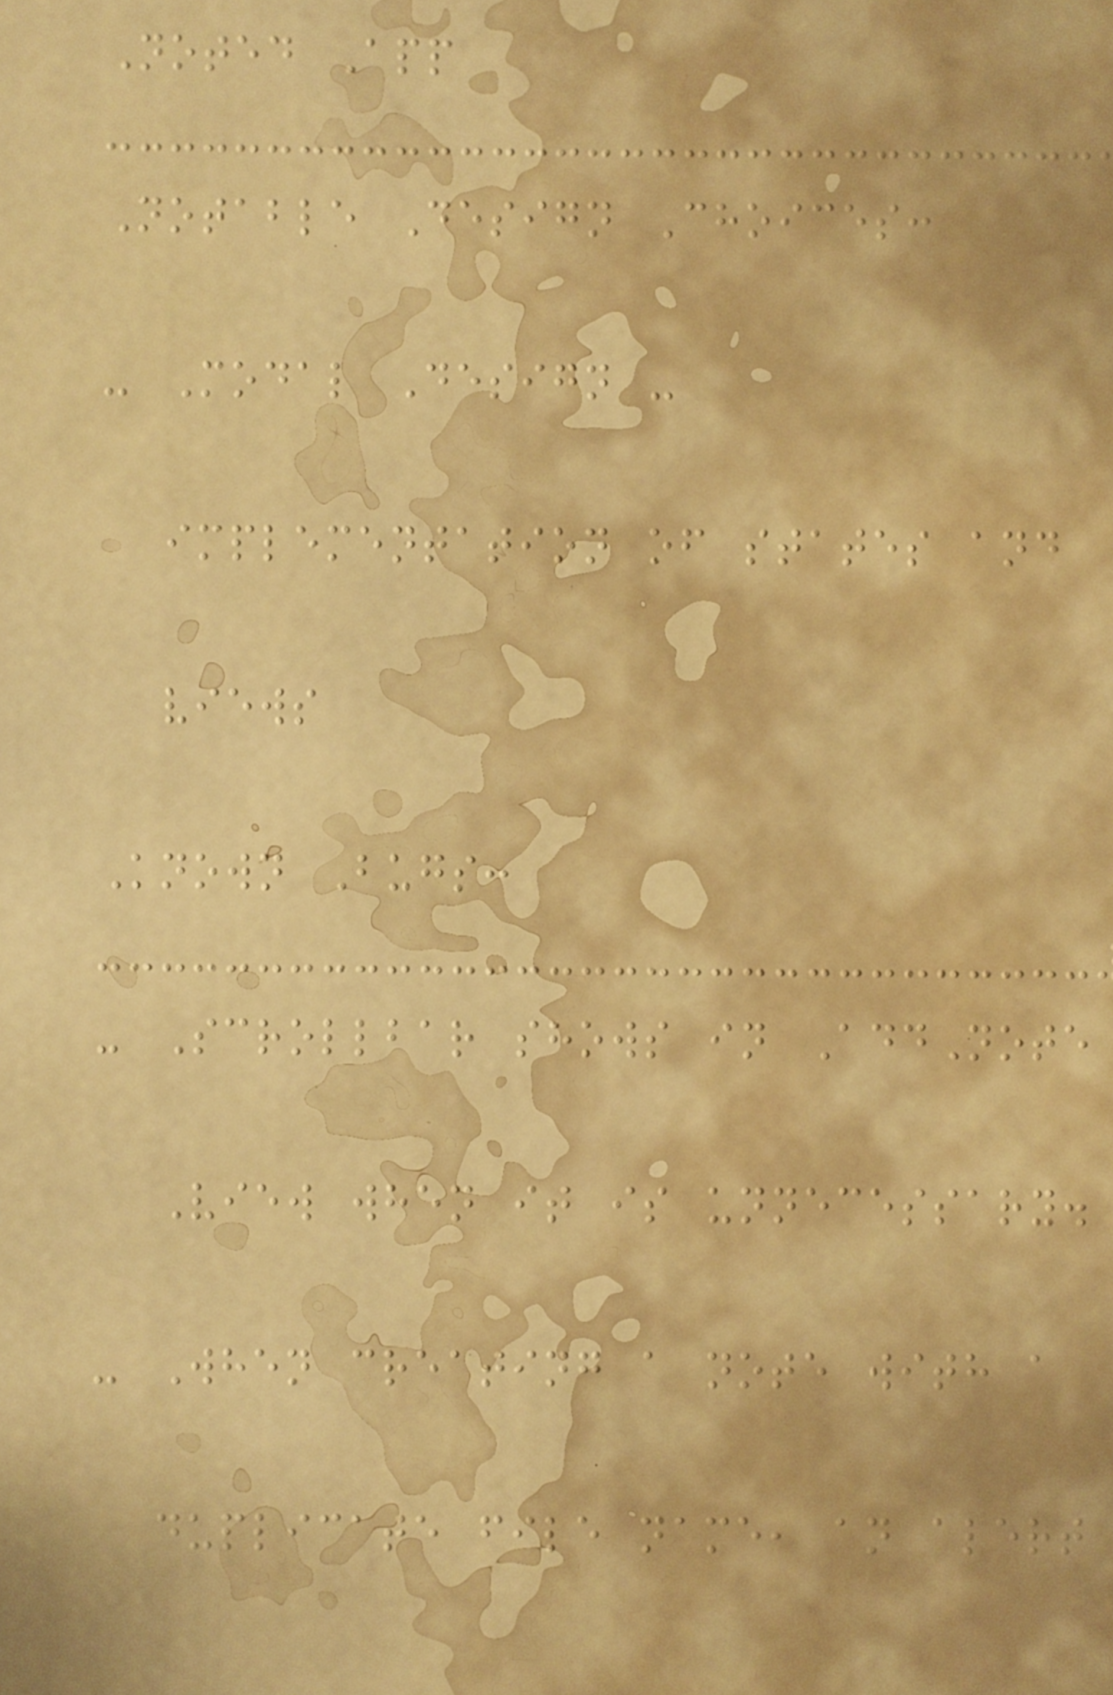Noted App
Notable Design Choices:
- Modal Design -
implementation of states and
views
Known Bugs:
- Scrollbar shows in AddNote
View when it is unnecessary.
- When creating a note with a
duplicate file name, an alert
